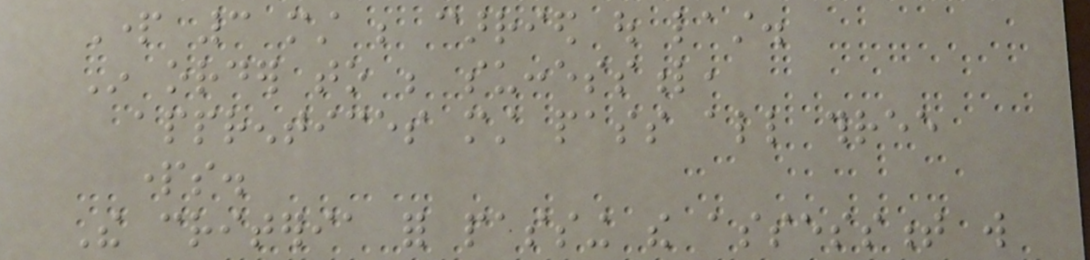Part 3 must be carried out last.
In order to be successful,
apprentices must pass all three
parts.
The criteria for passing the assessment will
